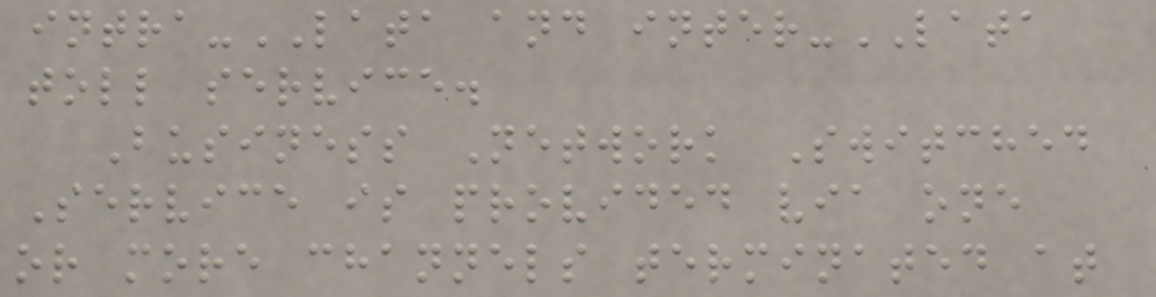intra-LATA and inter-LATA
toll service.
Business Network Switched
Service is provided via one
or more channels terminated at
